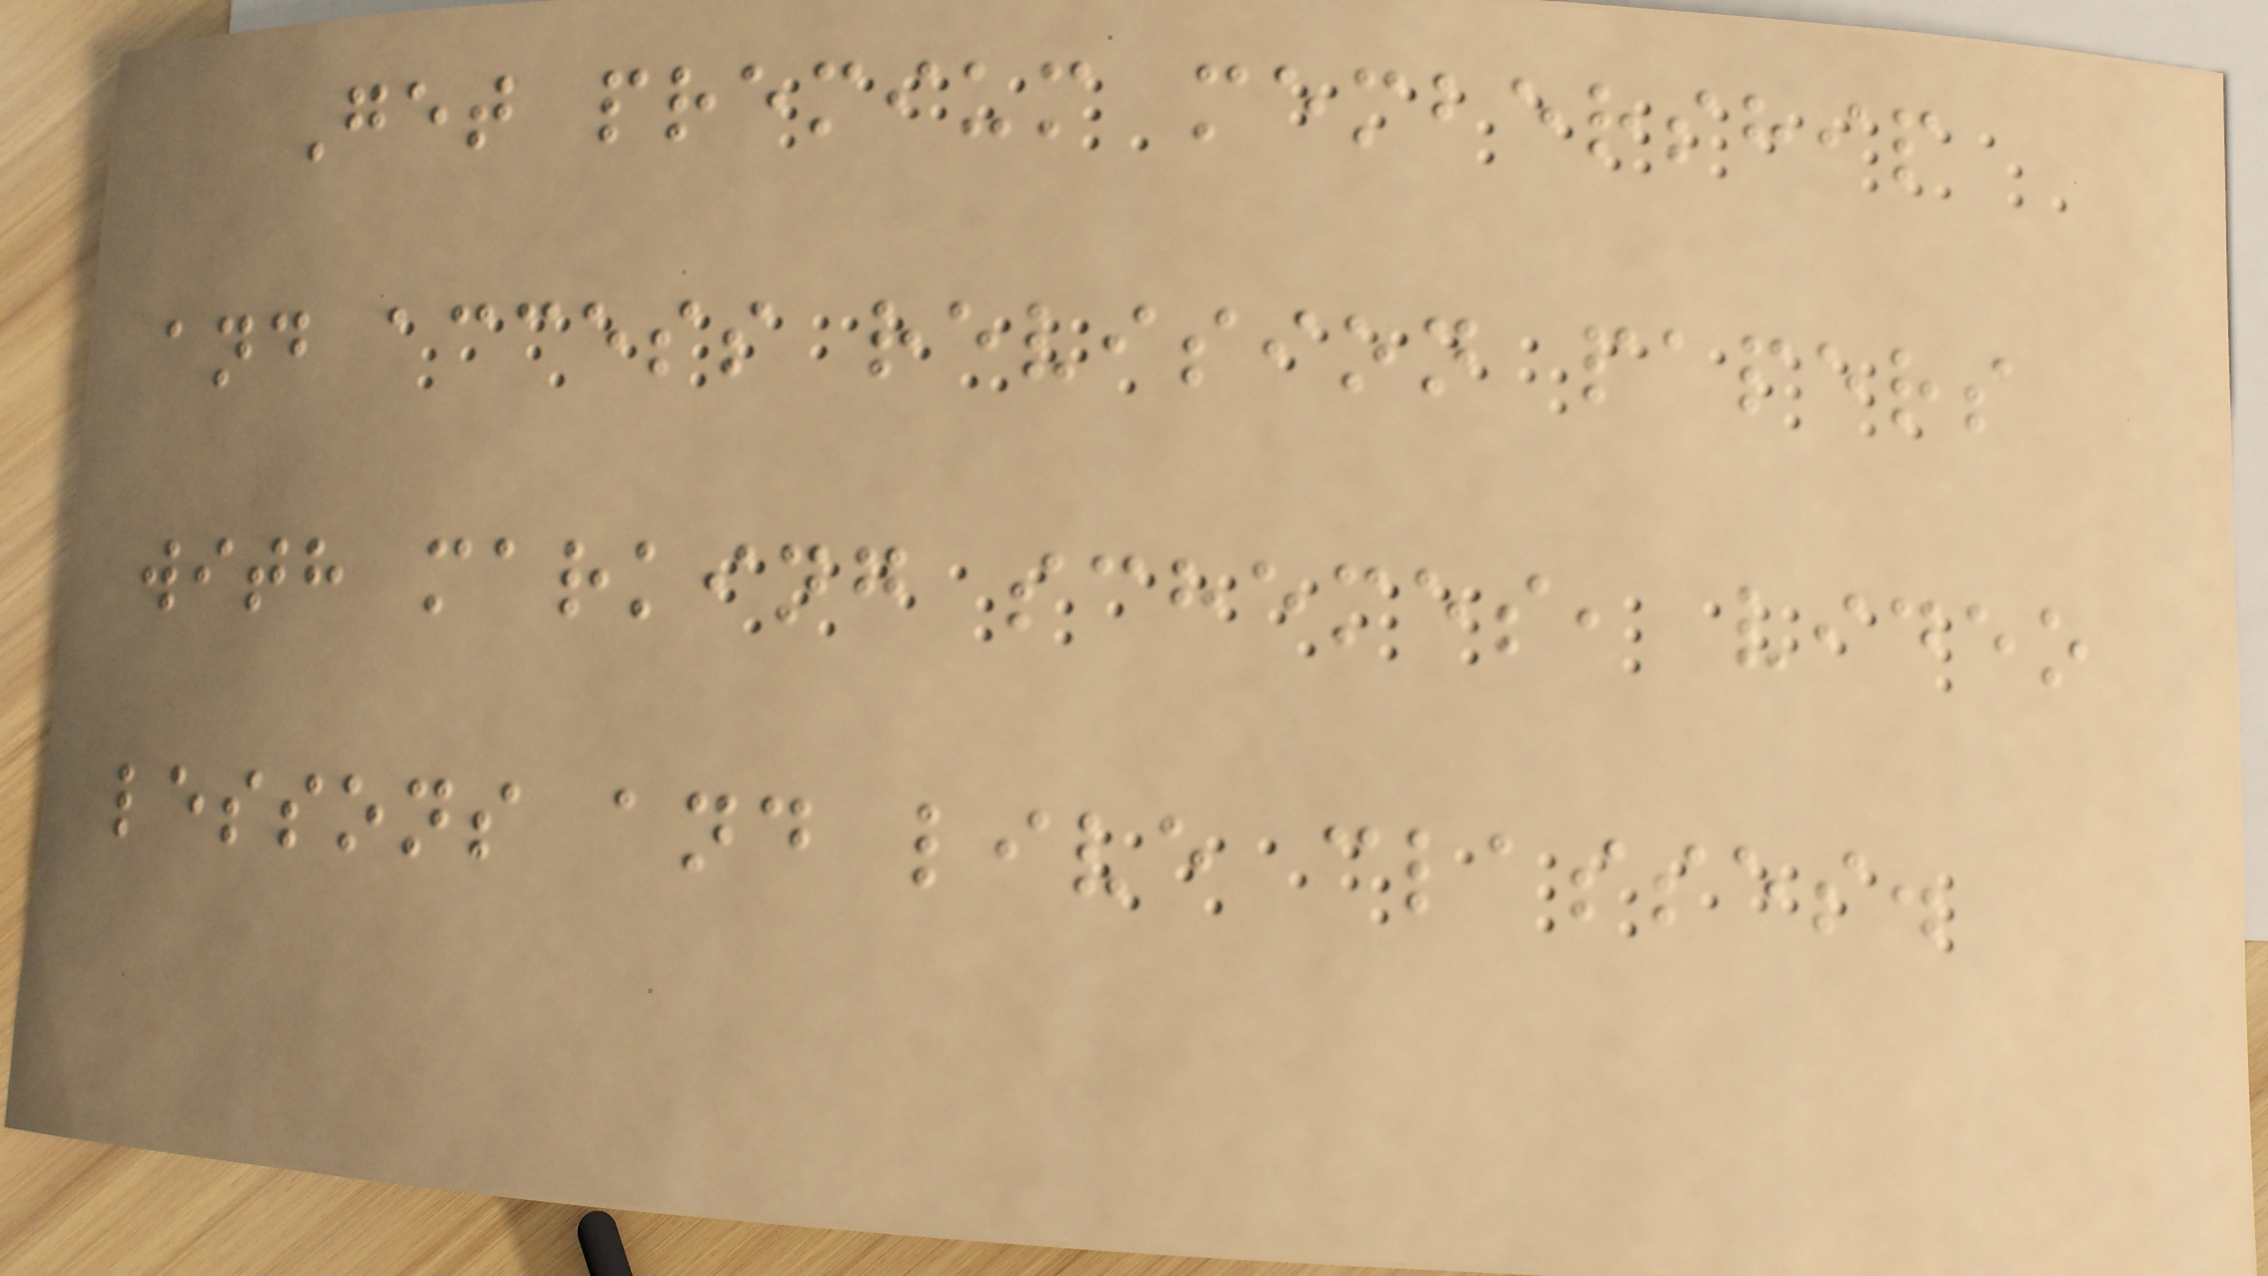Get premium membership
and access revision papers
with marking schemes, video
lessons and live classes.
